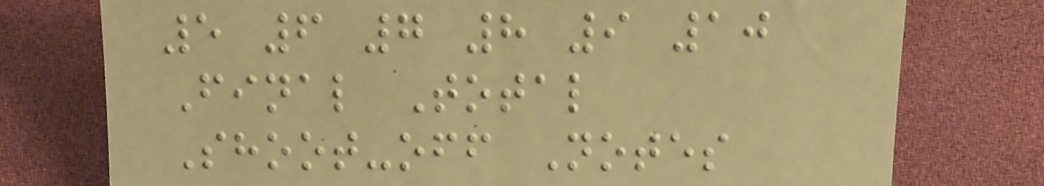5 6 7 8 9 10
Final Total
Shoot-off Notes
